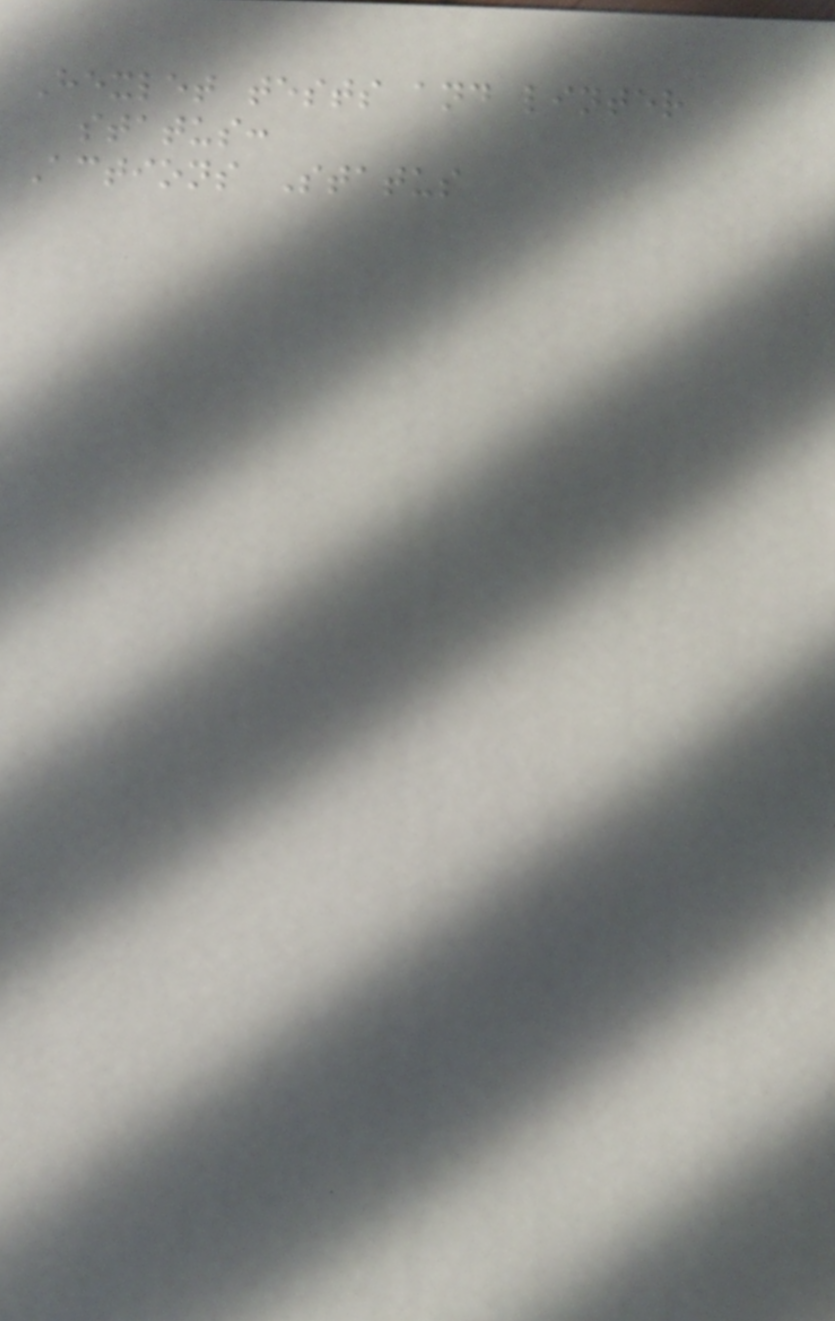Hexlet tests and linter
status:
Actions Status
